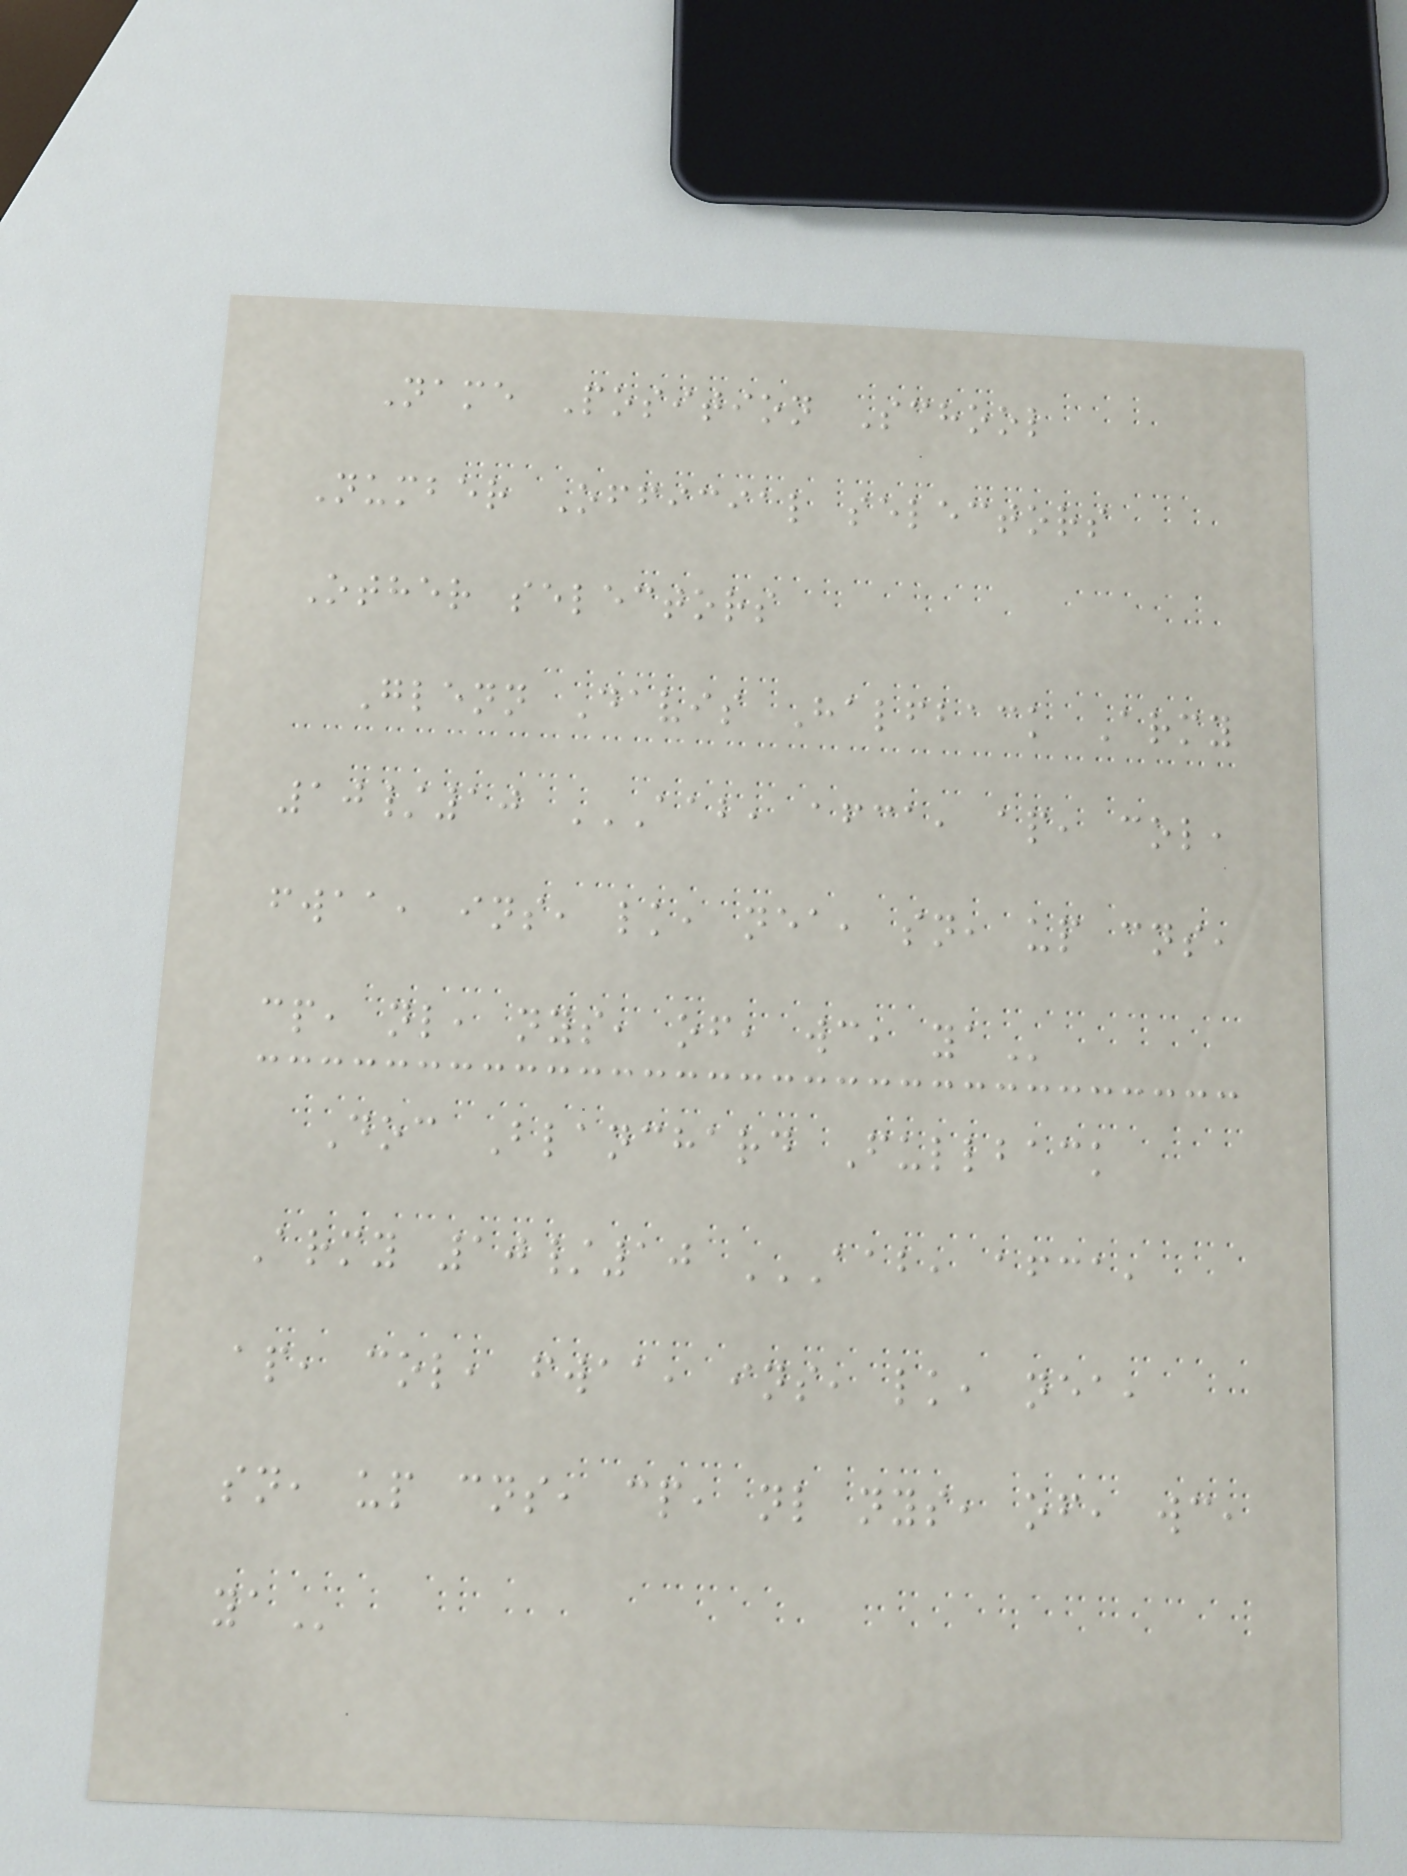Name Position School
Number Official selectors
Other selectors
Glenn Davis Halfback Army
10/10 AAB, AFCA, AP, COL,
FWAA, INS, LK, NEA, SN, UP CNS,
CP, NL, NYS, OF, WC, YA
Doc Blanchard Fullback
Army 10/10 AAB, AFCA,
AP, COL, FWAA, INS, LK, NEA,
SN, UP CNS, CP, NL NYS, OF, WC,
YA
